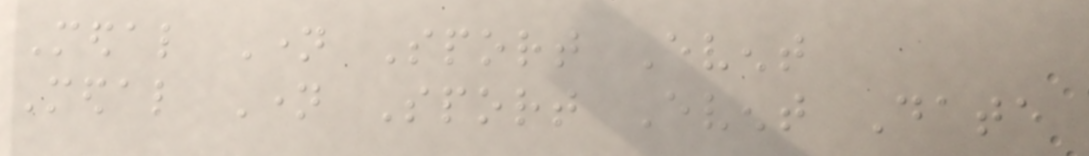Medal Name Sport Event
Medal Name Sport Event Date
